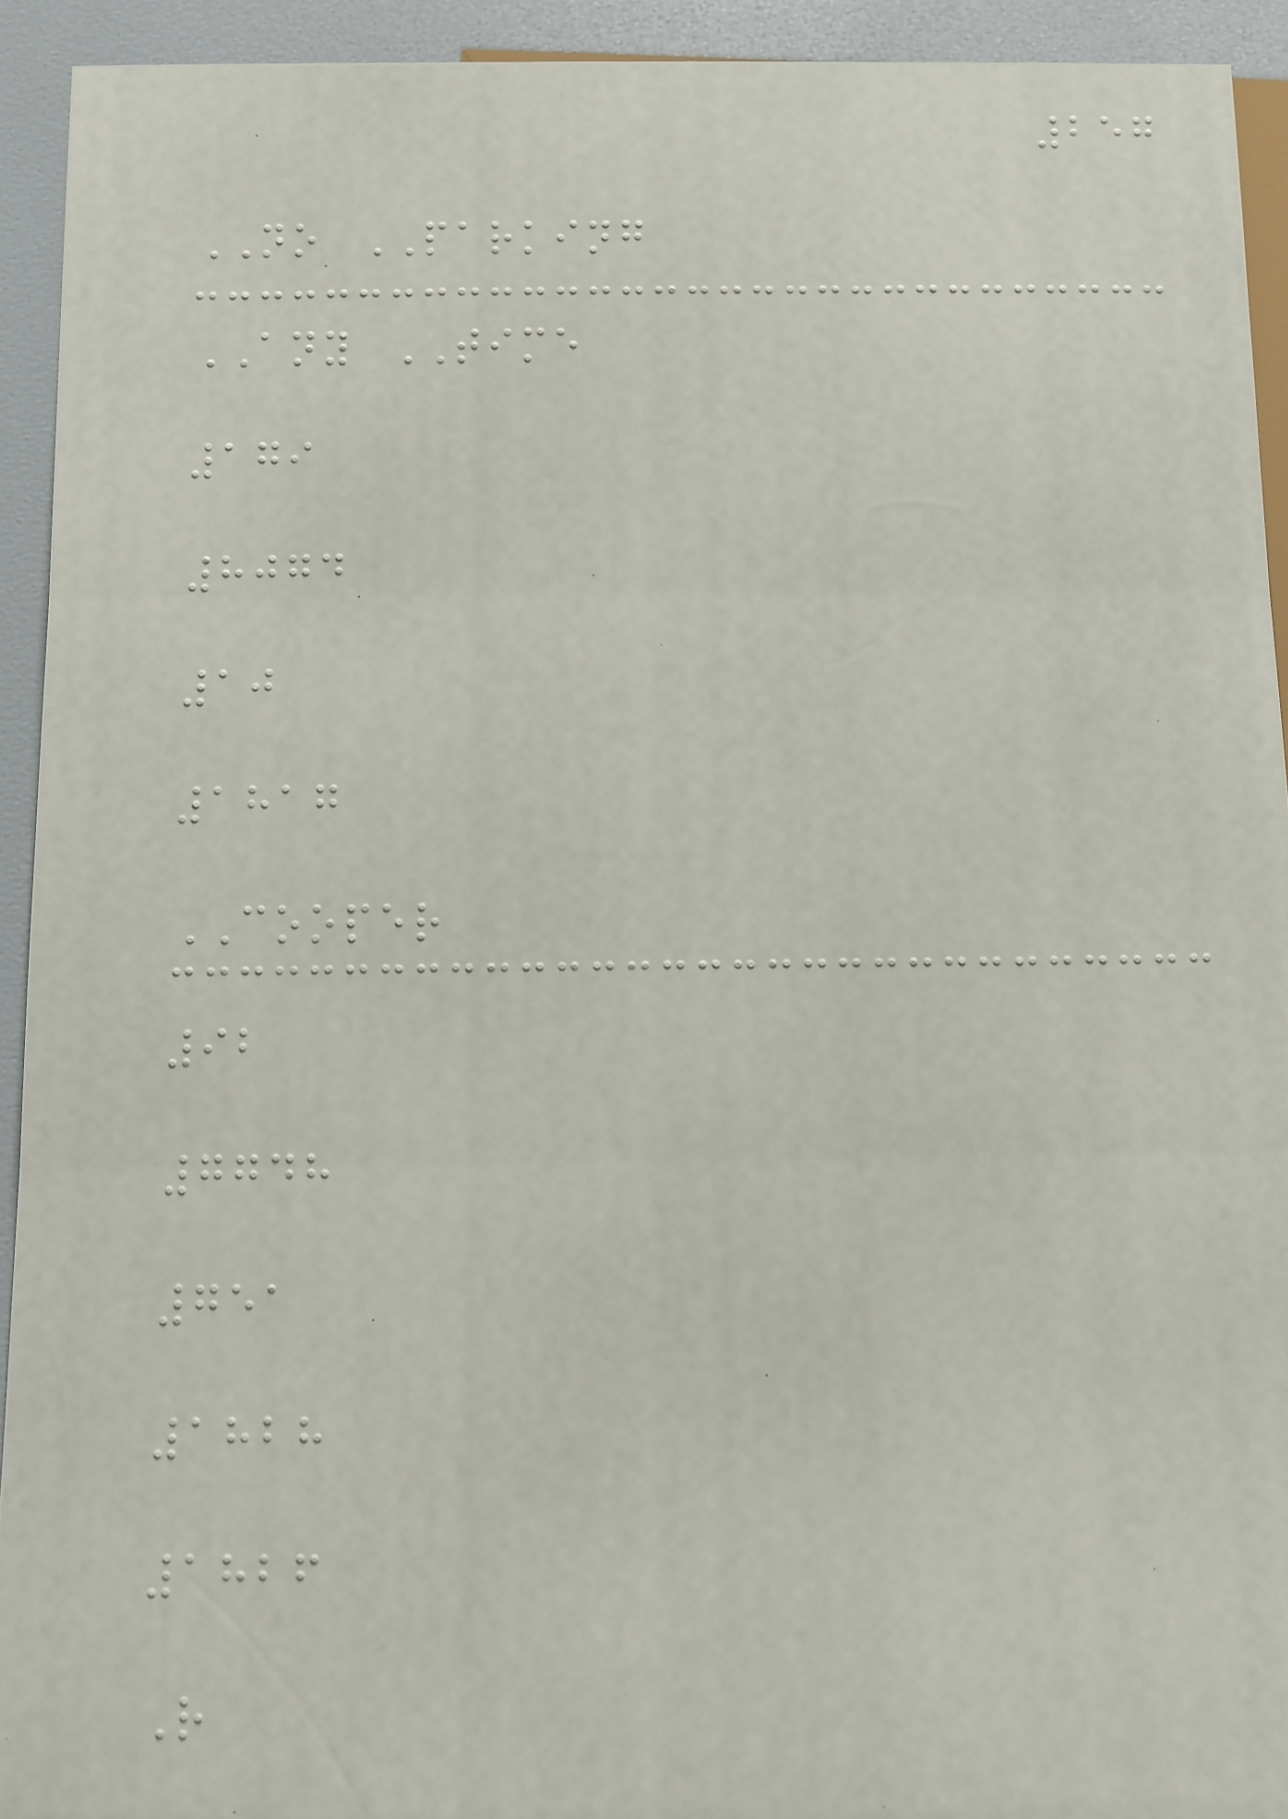257
NO PARKING
ANY TIME
179
8074
10
1817
COOPER
92
7748
751
1828
1826
R
